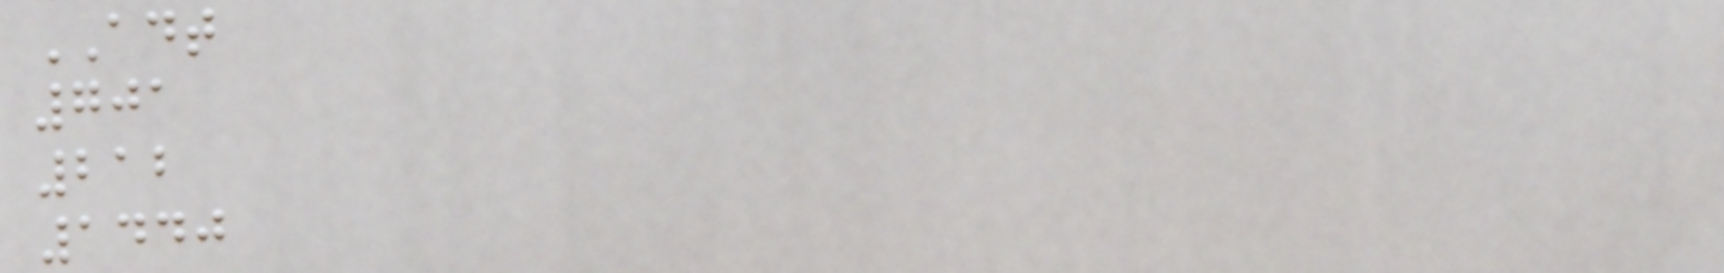ADT
701
212
1440
